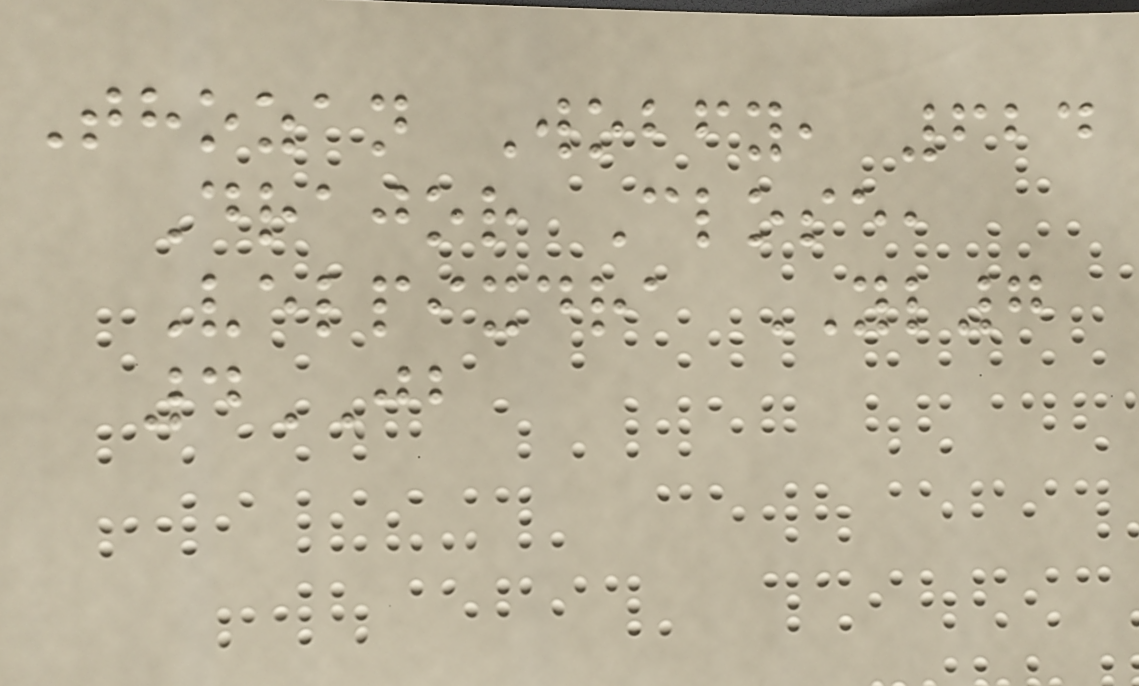Thozan Wobfy, 624
Drajor Close,
Velpixdra YL7
4JB
